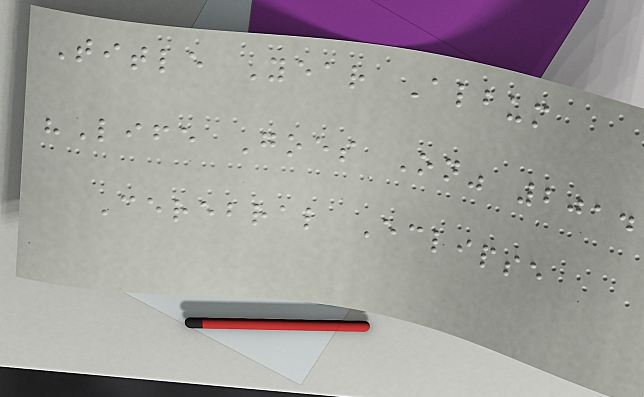Title Year Album
"Life Goes On" 2014
Cerebral Eclipse
